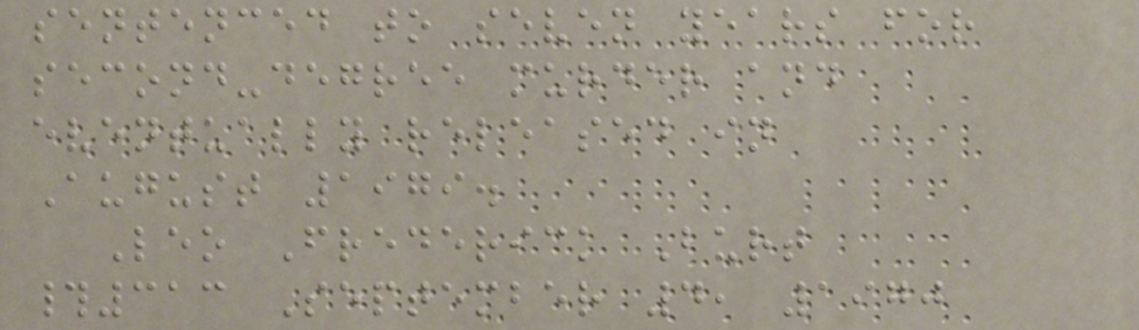sentenced to seven years for
second-degree murder and
eventually released in
August 1979.
Leo Frederick Burt
#313 September 4, 1970
